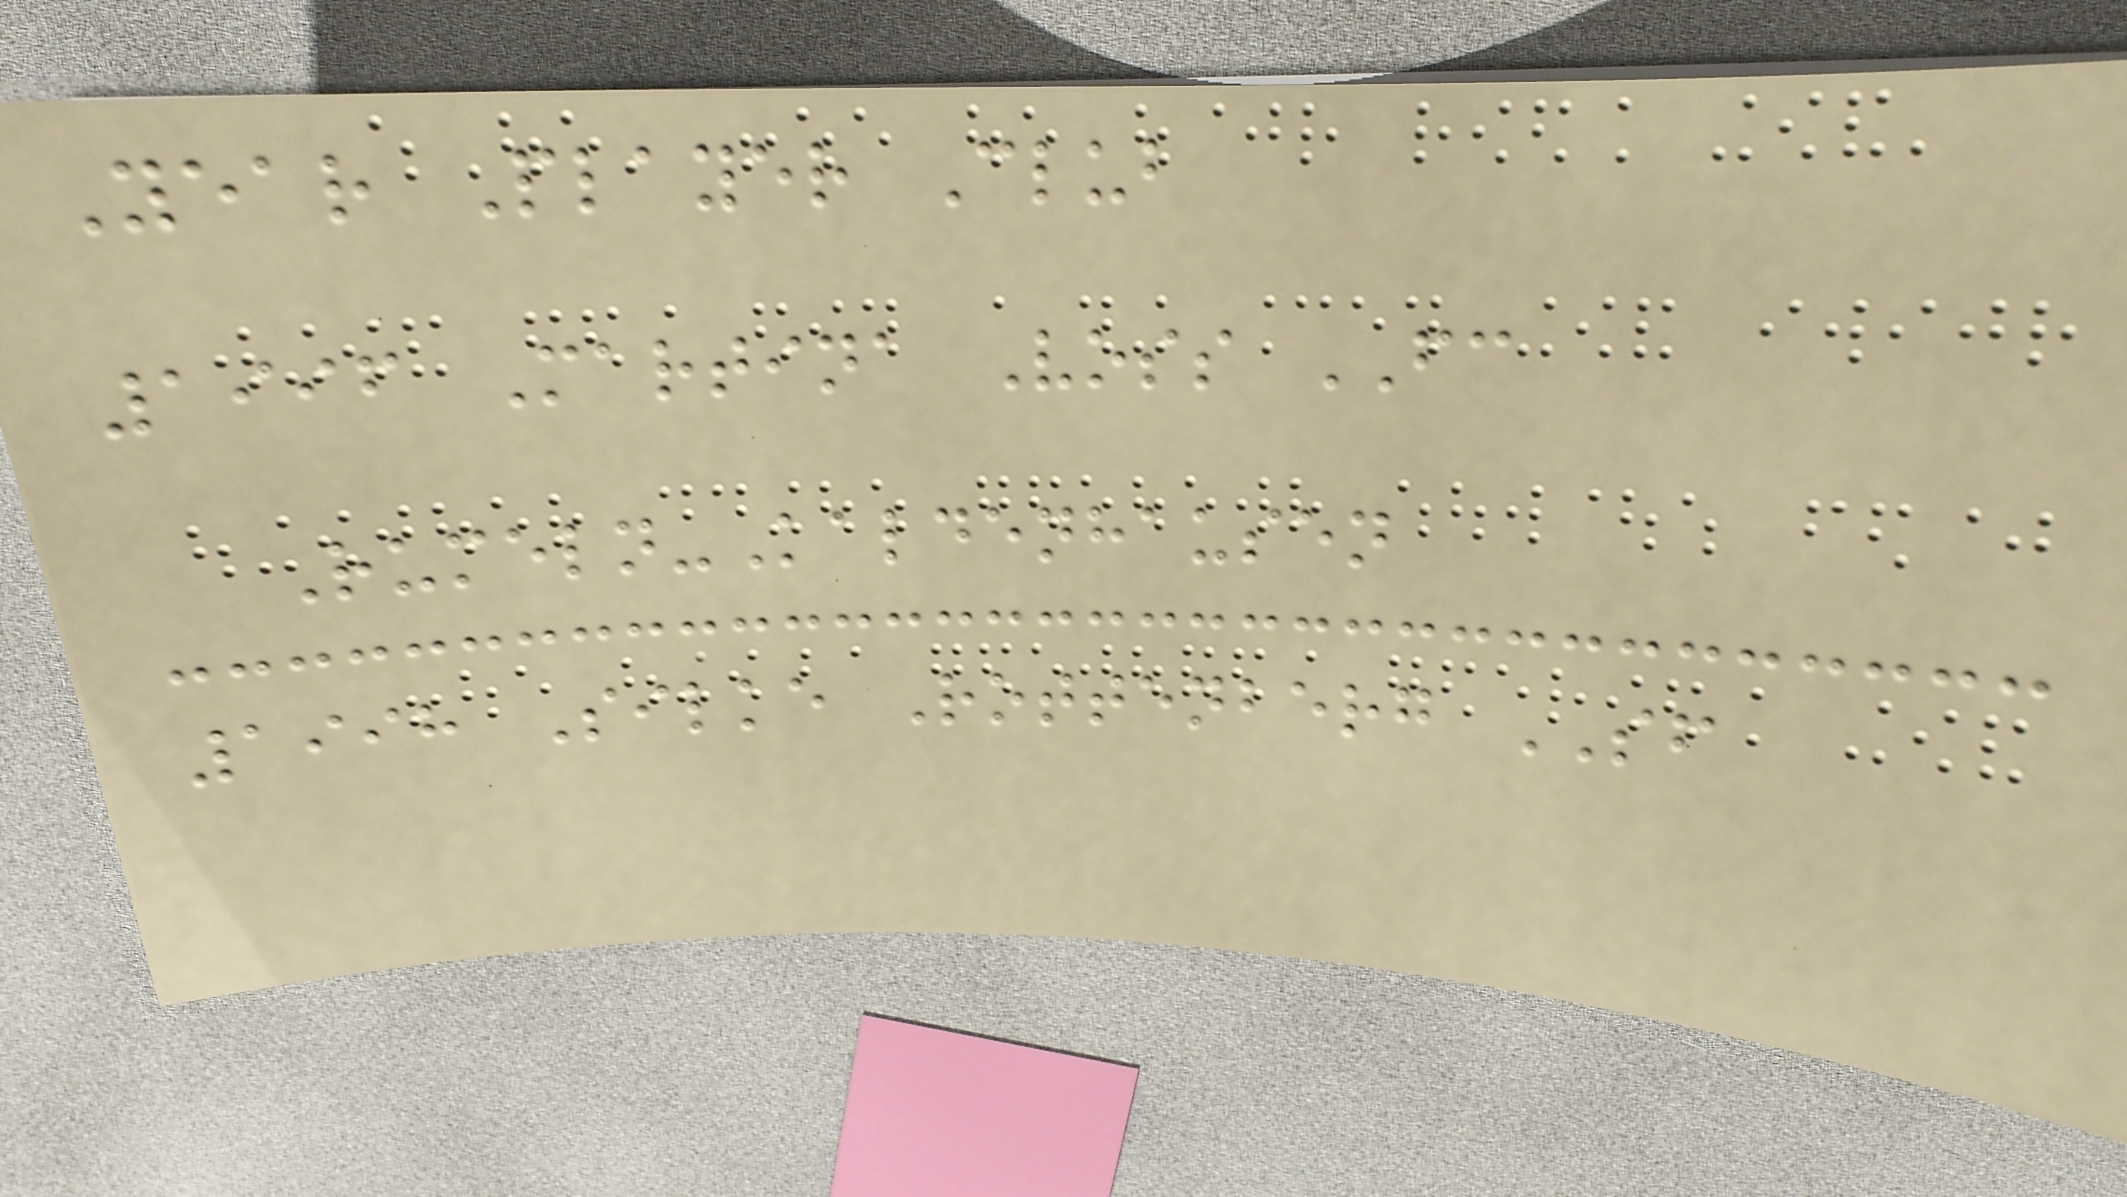Year Player Club
1996 Martina Voss FC
Rumeln-Kaldenhausen
1998 Silke Rottenberg SF
